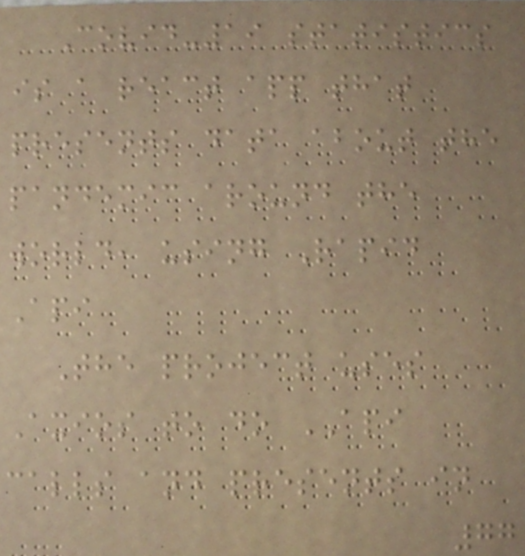Covid-19 statistics
is a react app that
presents data about the
pandemic around the
world, using Rapid
Api
The project uses
Axios to do API
calls and presents in
77
